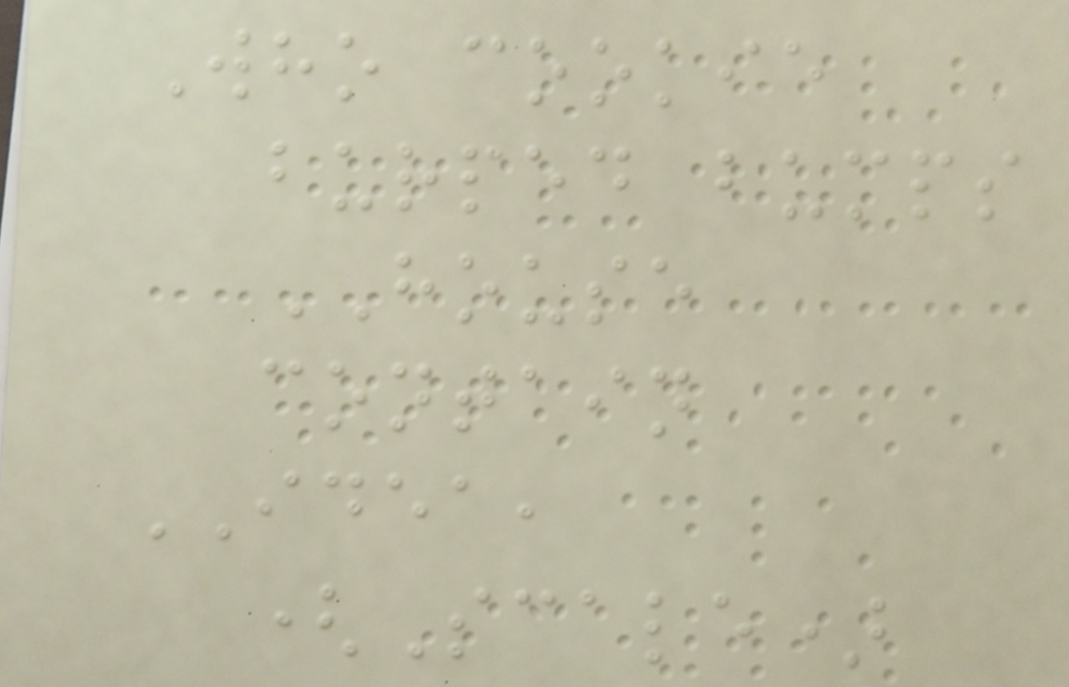Who cookie
burped bumps
HOUSE
contain
IDEA,
(Scale)
